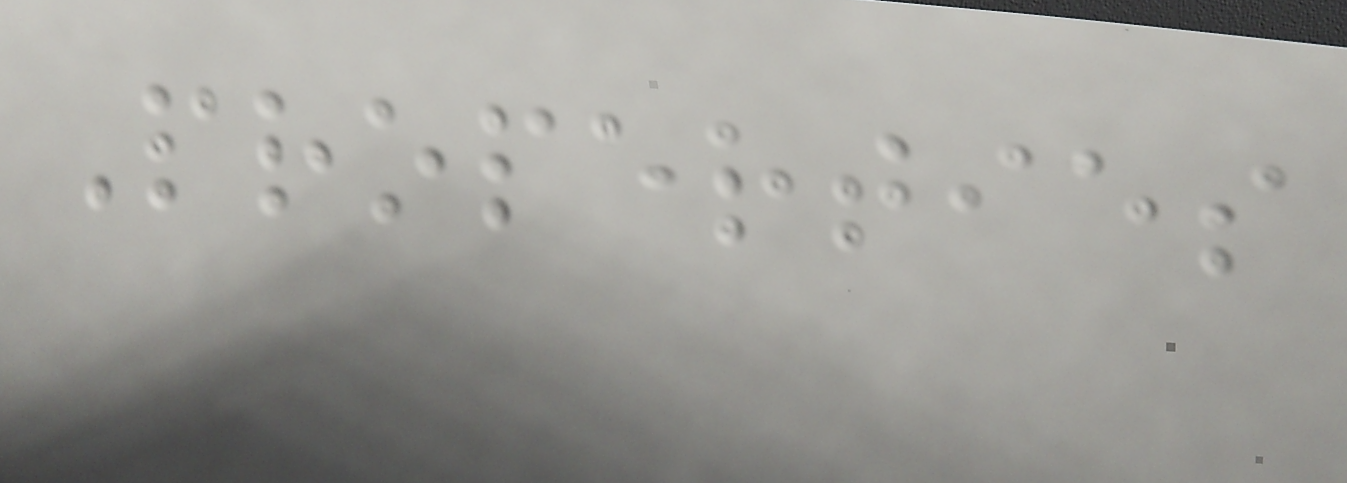Properties
